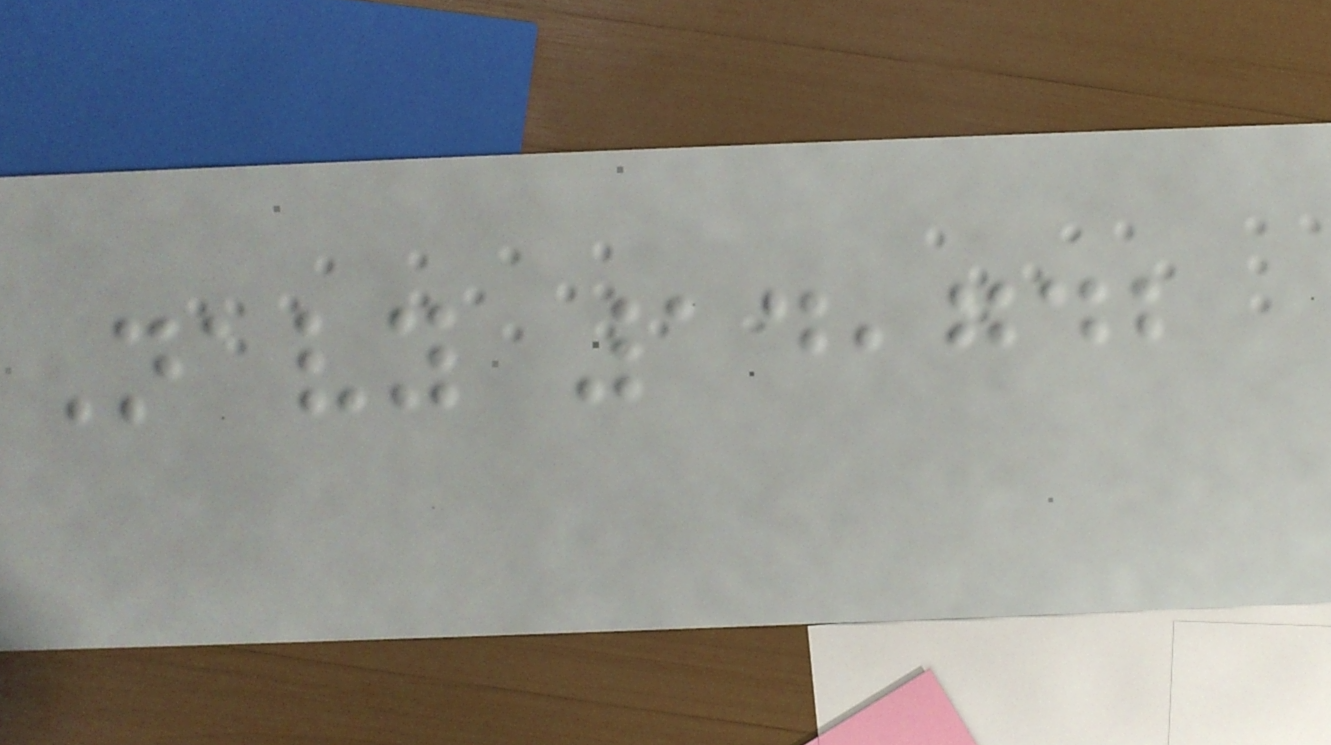Navy 14,742
